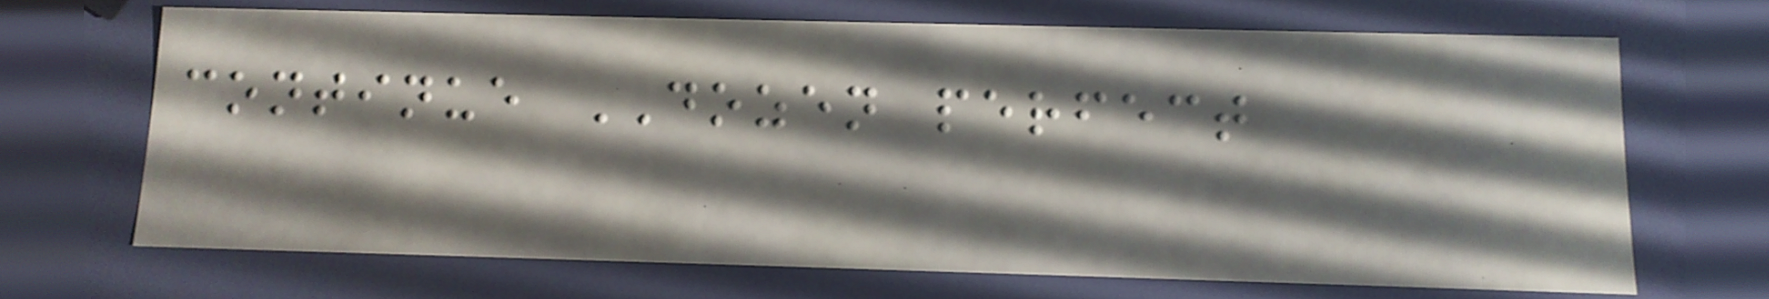continue DOZEN perfect
